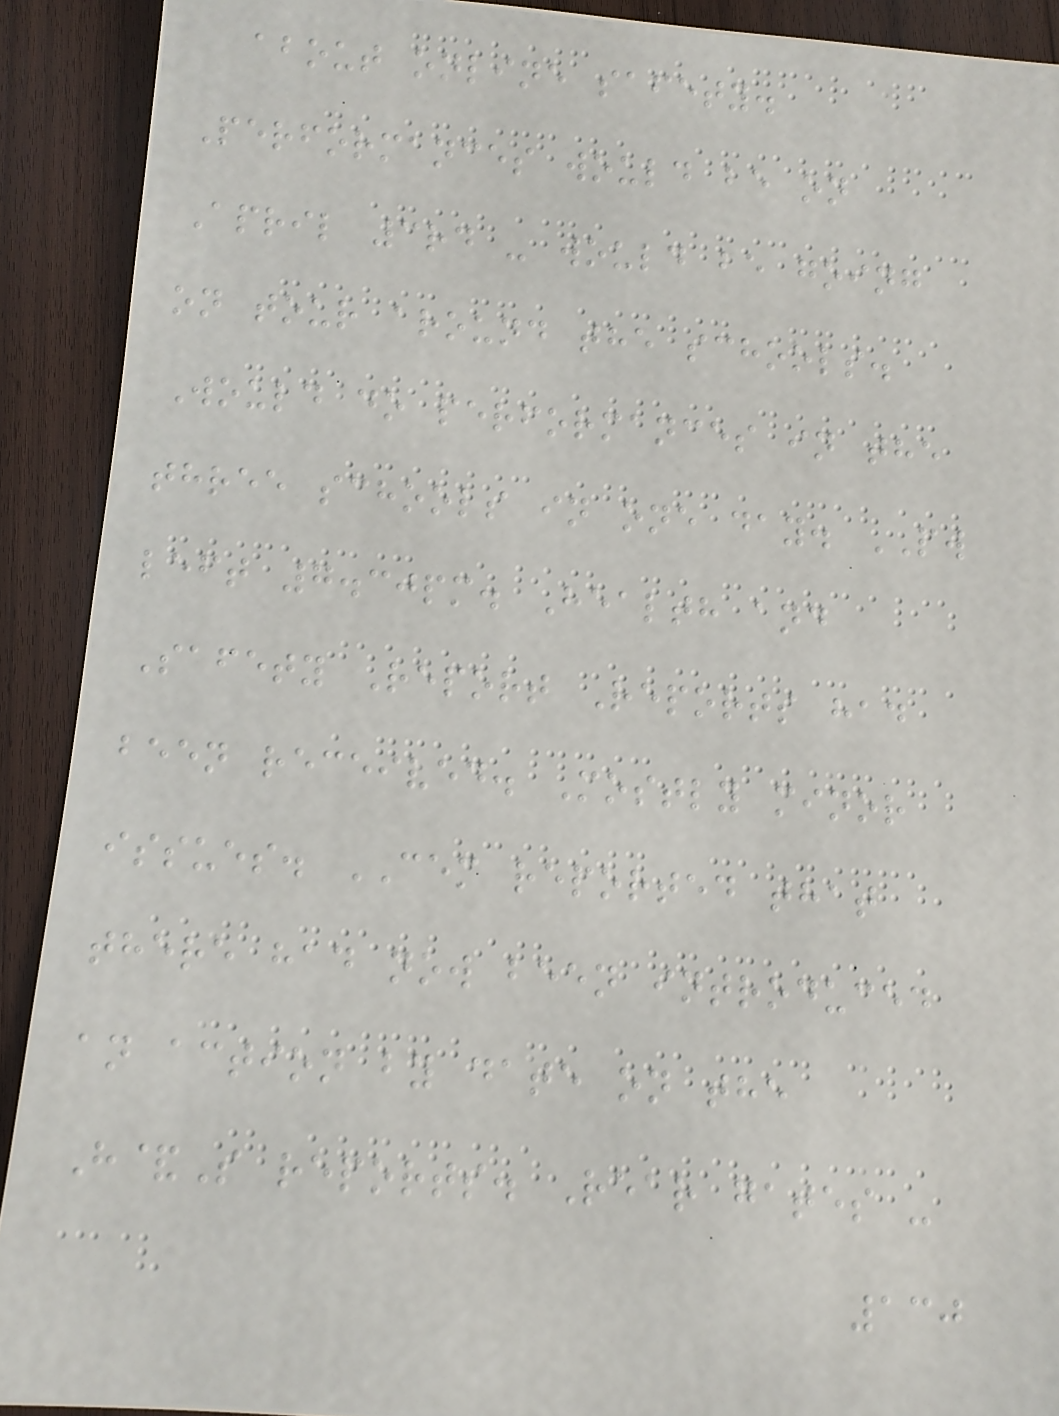about online safety.
Performances would be on
April 3rd - would be going
on tour around the schools.
Would do performances in the
three schools in one day. PW
left 7.30pm. Health and
Safety Report Reports had
been received. Mostly minor
issues. CEM reported that
there had now been introduced
an action by date on the
H&S reports. Rear gates -
130
